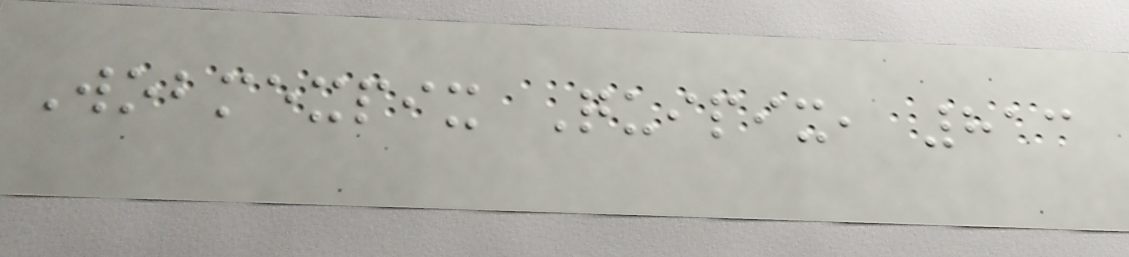Wobmexpix Quipix, 813
